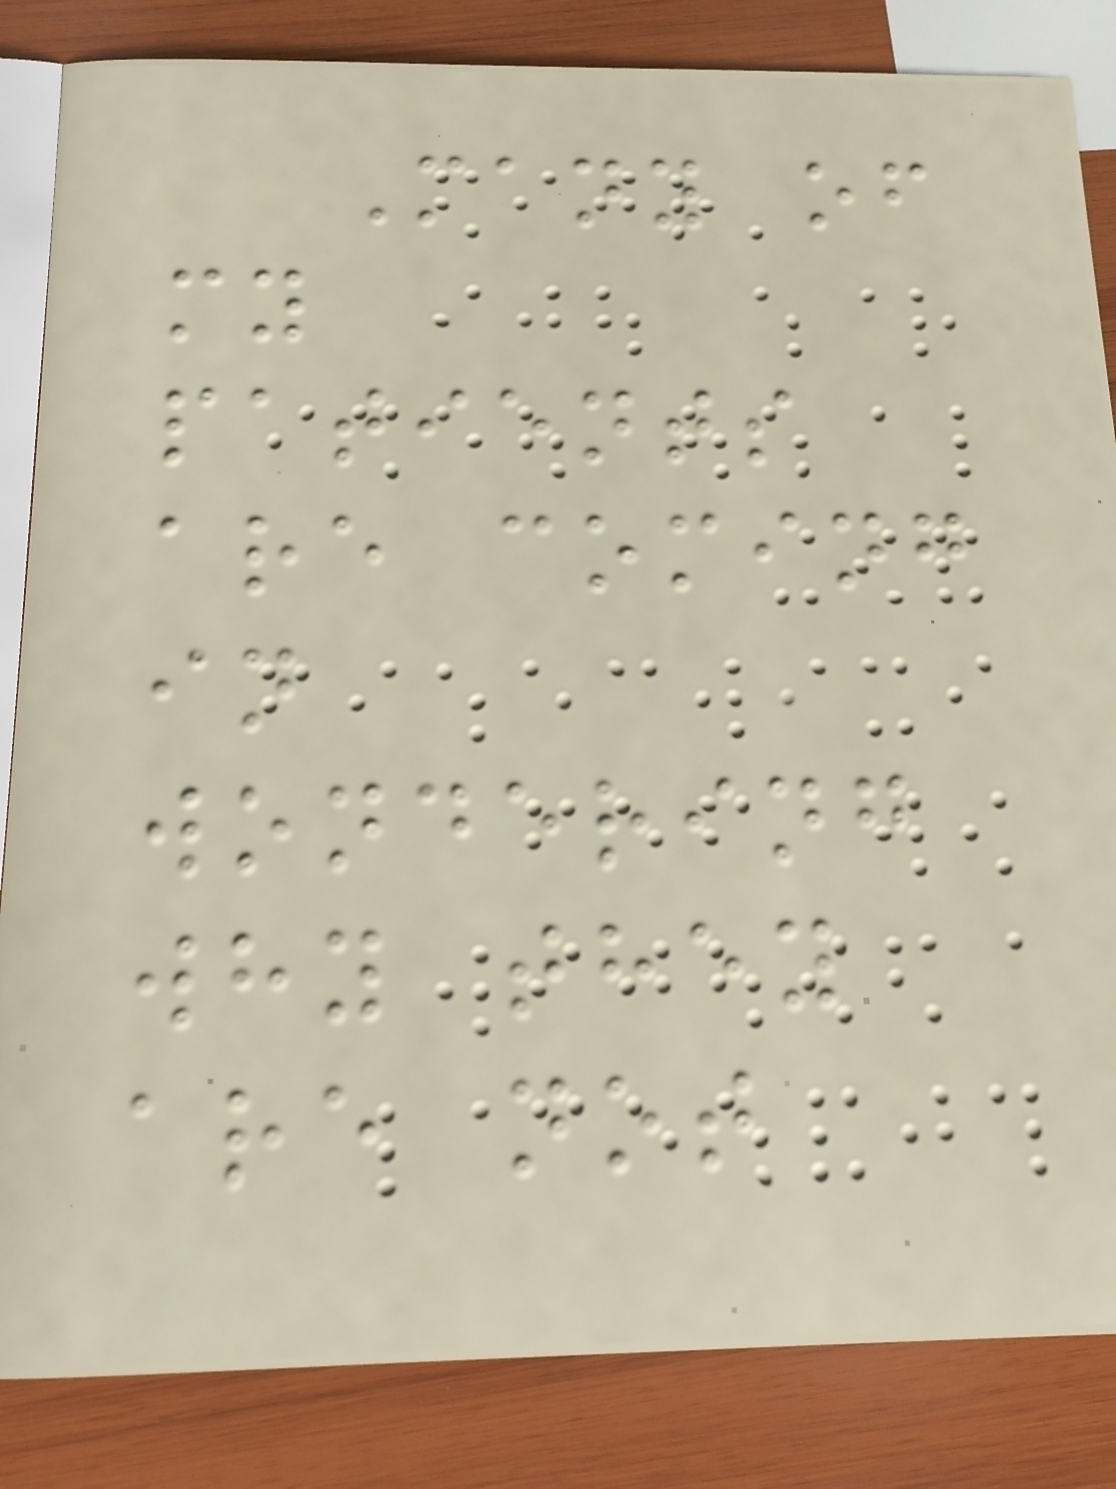Many of
my
patients
are coming
in
wondering
why they
are not
